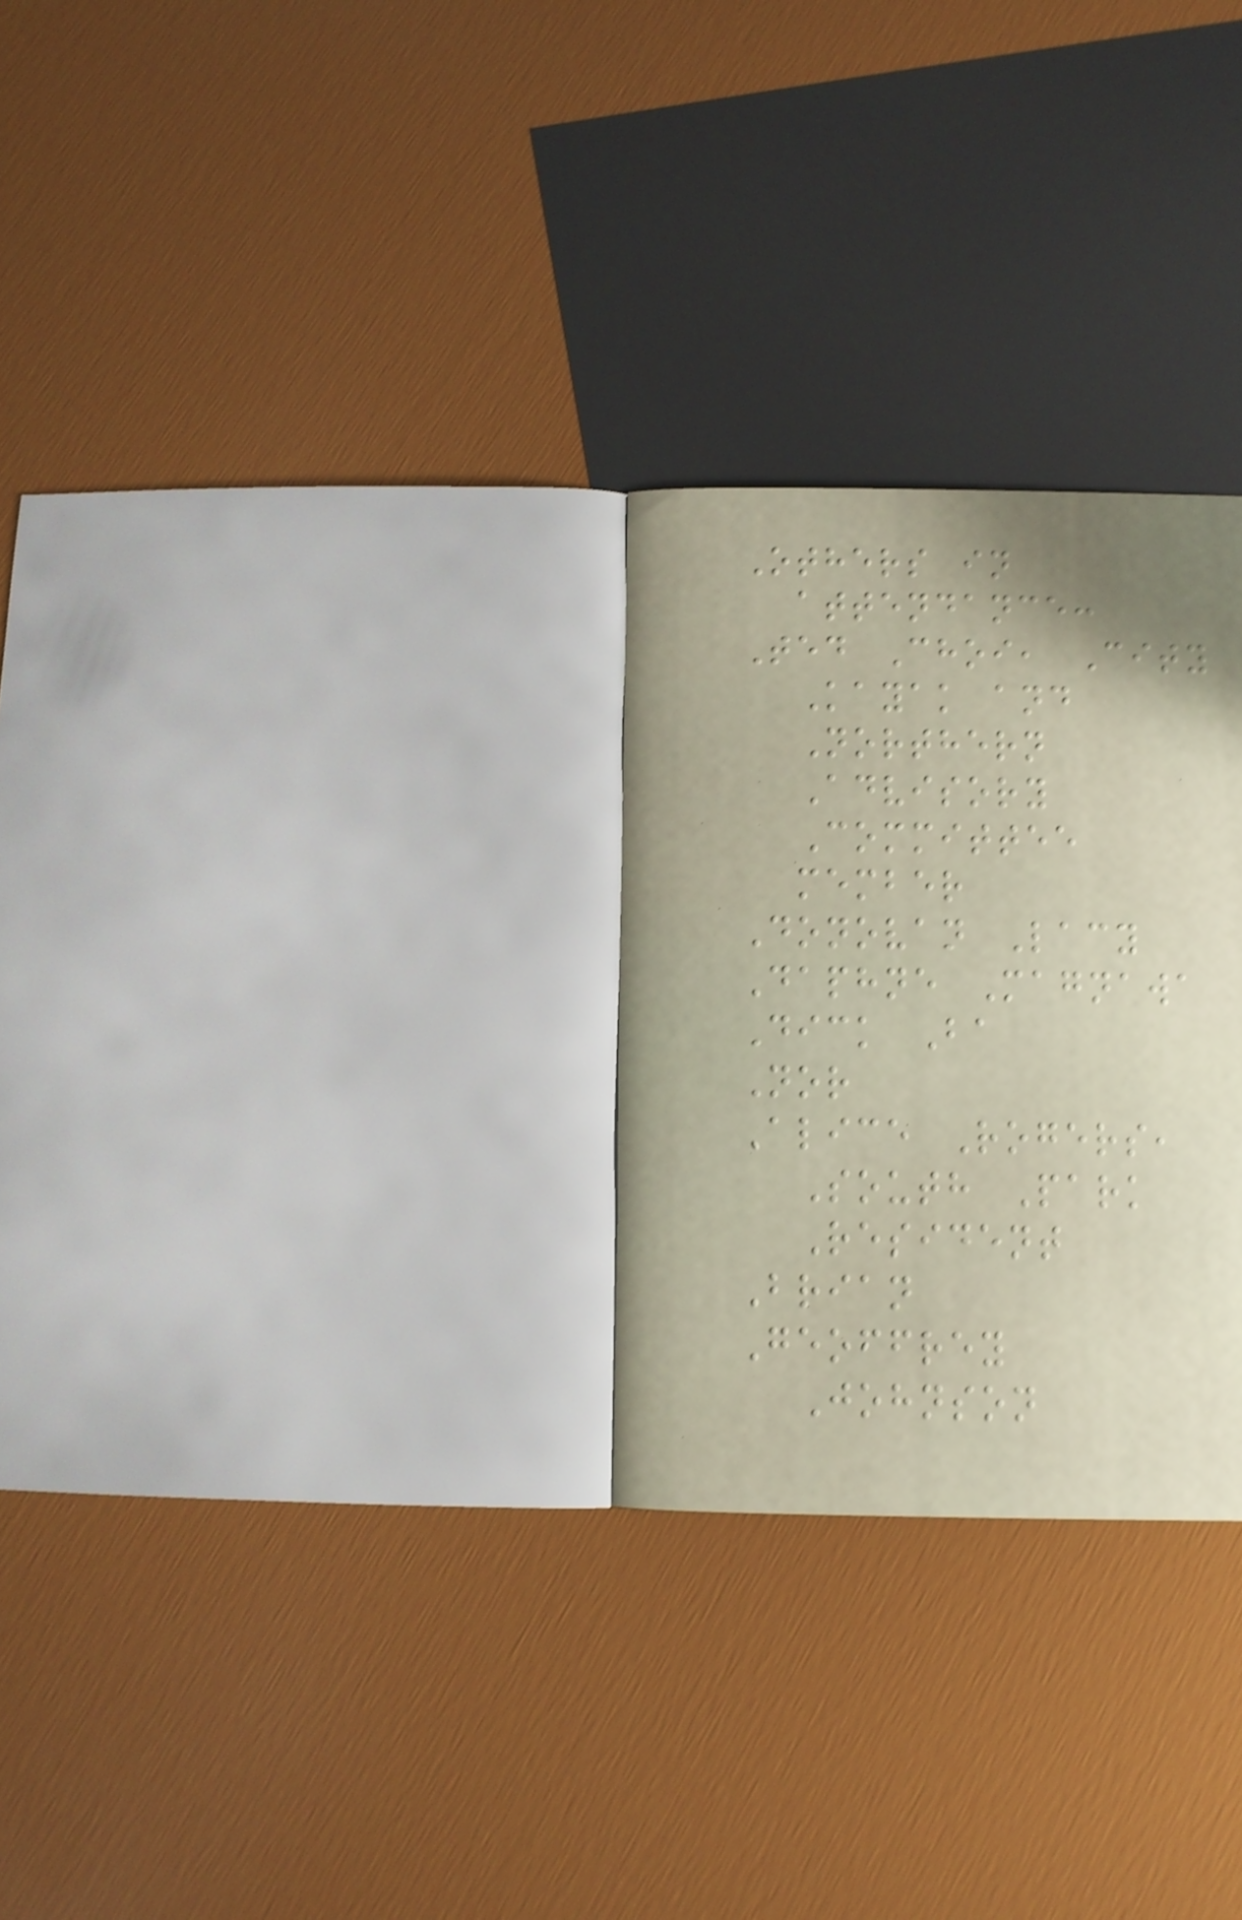Others in
attendance:
Ted Choi, City
Kayak and
Northern
Advisory
Committee
member
Donovan Lacy
Daphne Magnawa
Dick Ba
Nor
Alice Rogers,
South Park
Resident
Brian
Geoffrey
Johnson
